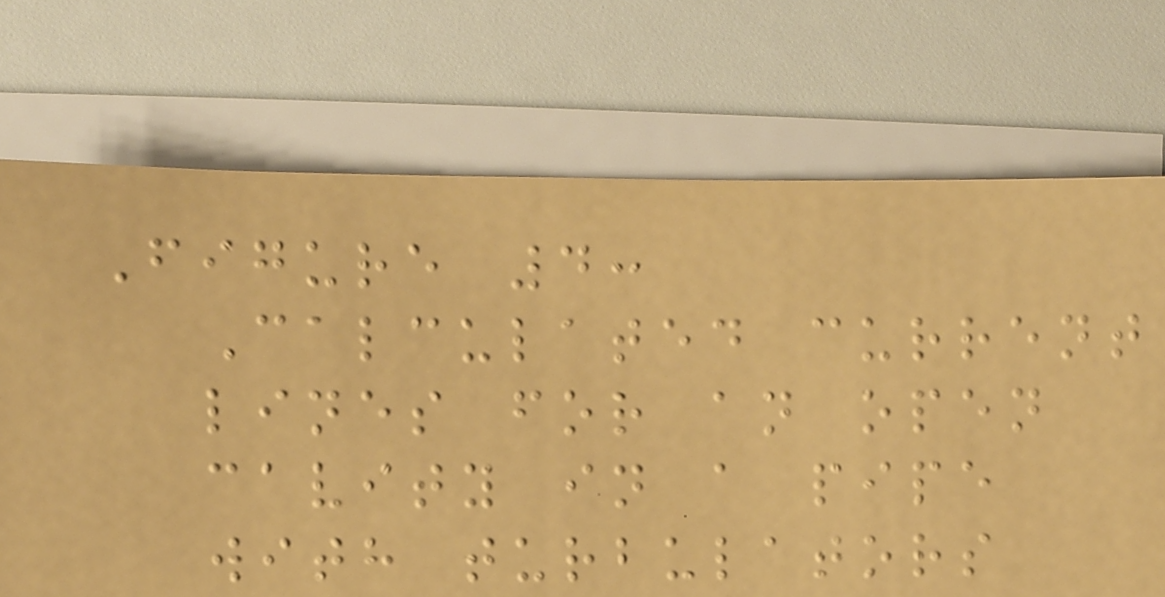Figure 4:
Calculated current
lines for an open
cavity in a pipe
with turbulators
